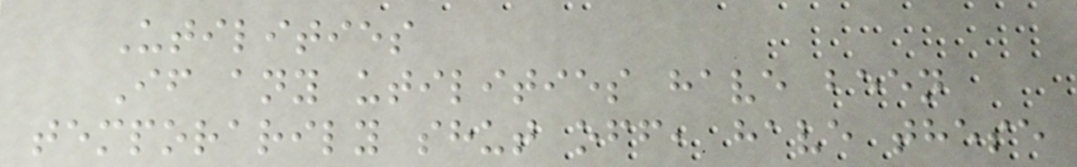Utilities
If any utilities have been
temporarily shut off, have these
